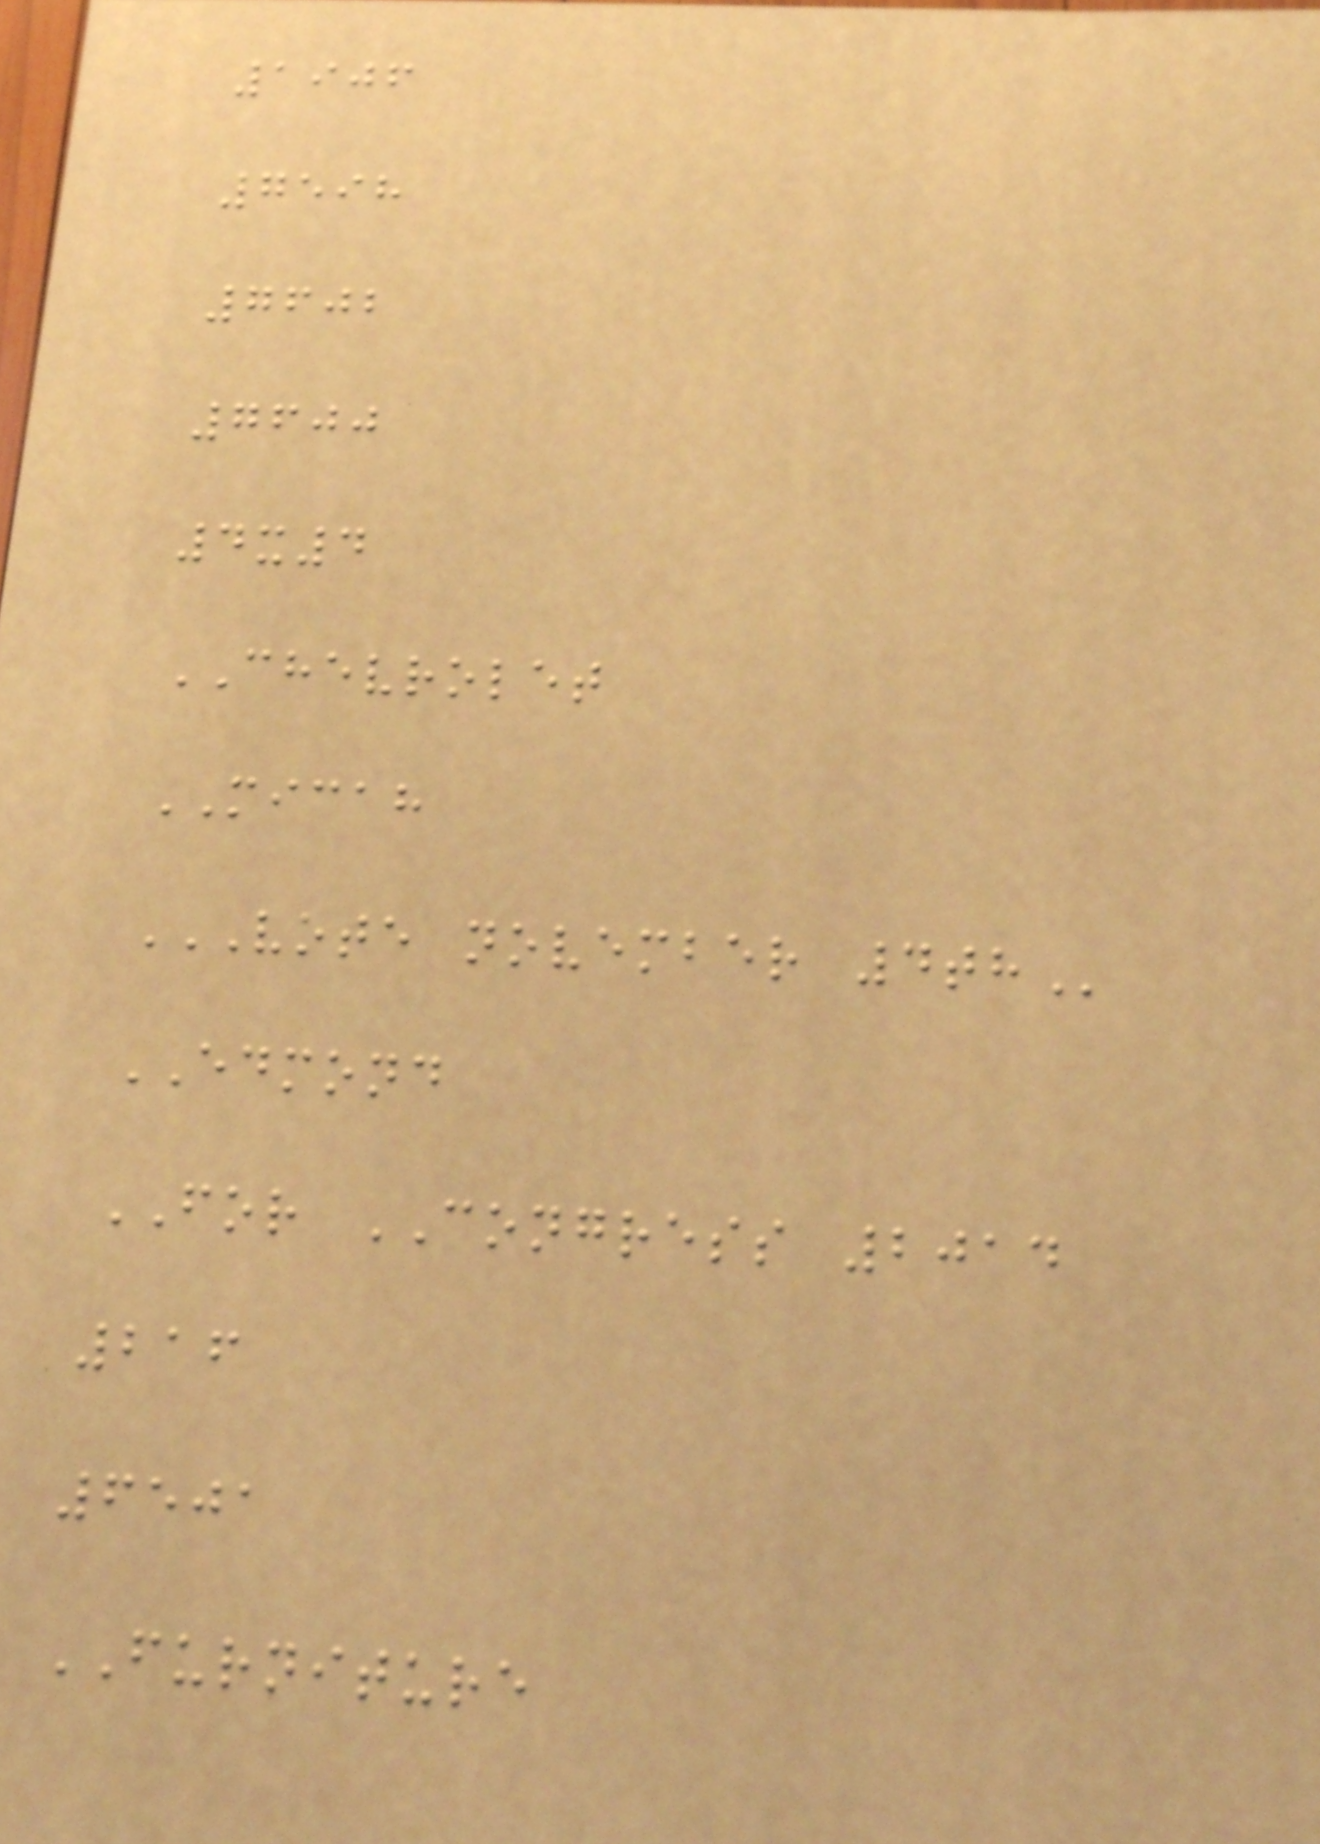1906
7598
7602
7600
4x4
CHEVROLET
MICAH
VOTE NOVEMBER 4TH
EDMOND
FOR CONGRESS 2014
216
6501
FURNITURE
